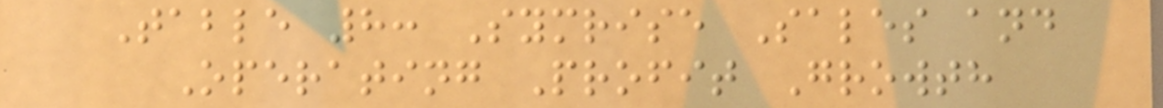Table 8: Symrise Sales and
Operating Profit Growth
